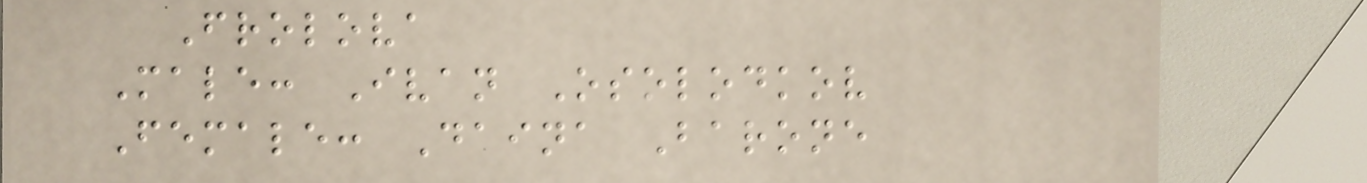Frolova
Male: Ivan Osolodkov
Female: Daina Barone
